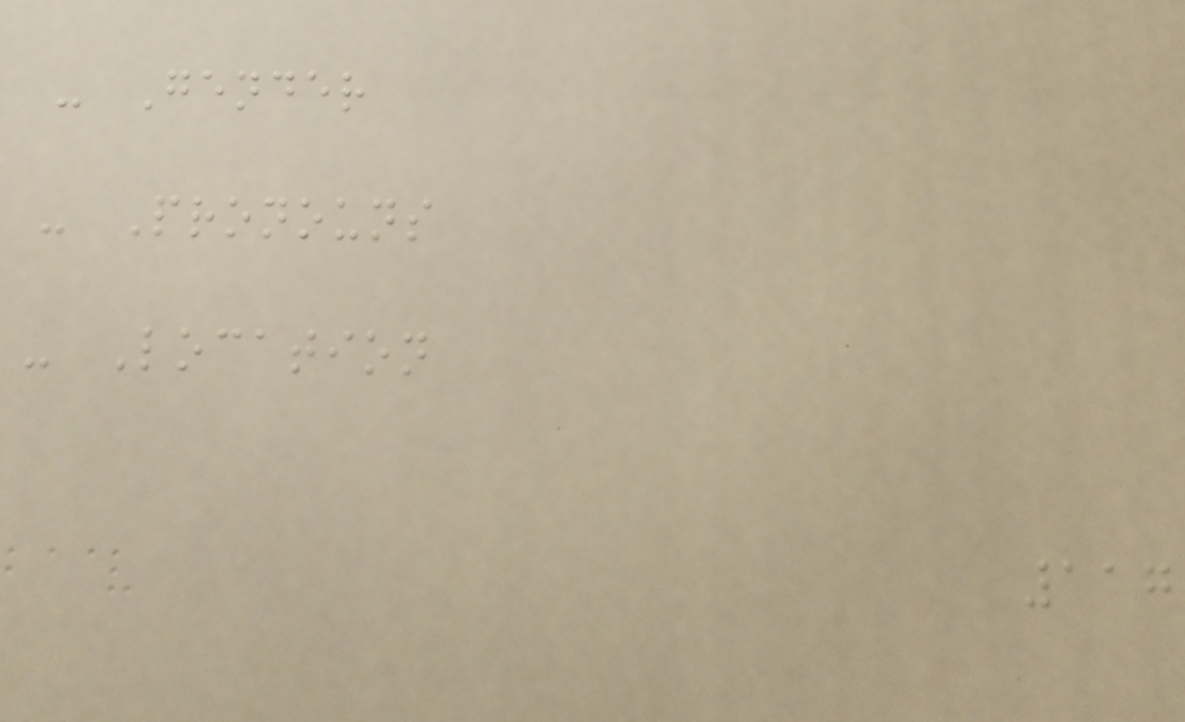- Gender
- Pronouns
- Location
117
